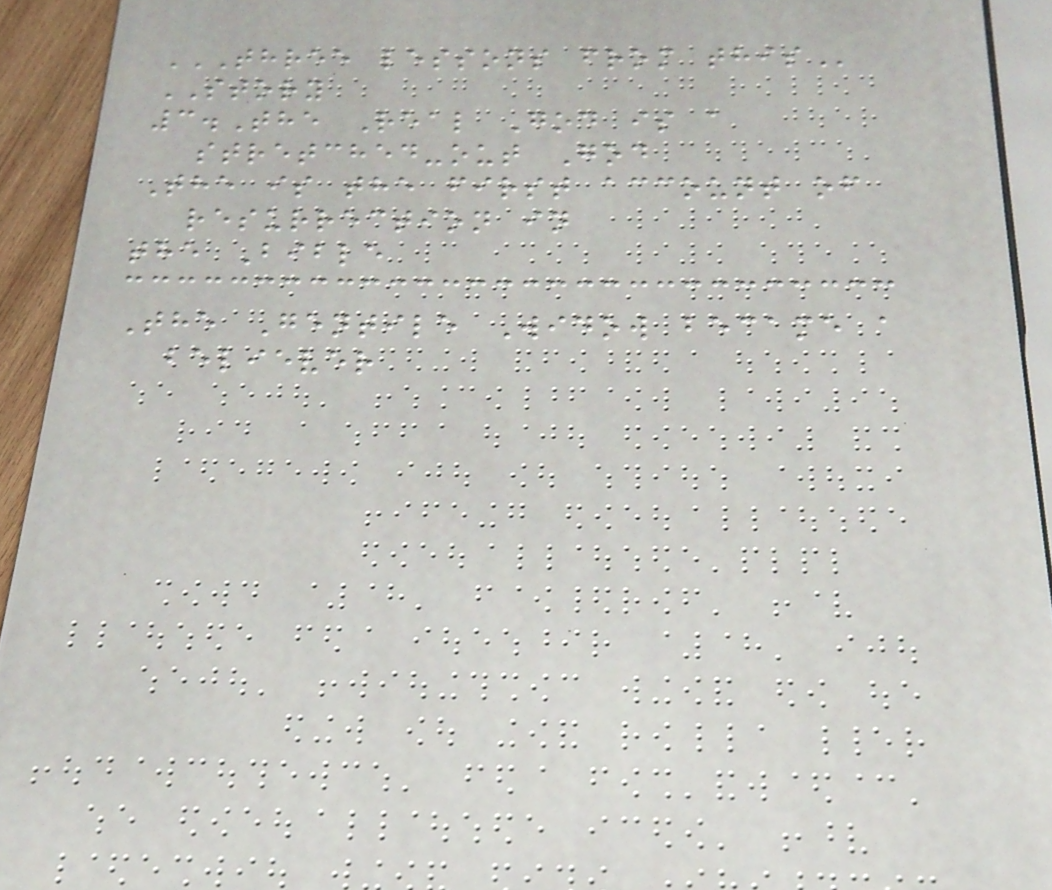THREE LESSONS FROM THIS
STORY
3.The Real God is a
stretched-out God
The is the first account of
resurrection in
the Bible
The Gentile Widow became a
believer
